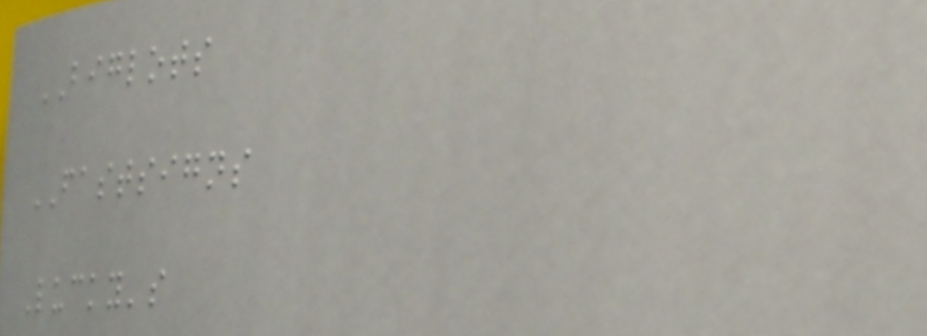BIGLOTS
FASTSIGNS
Lucky's
